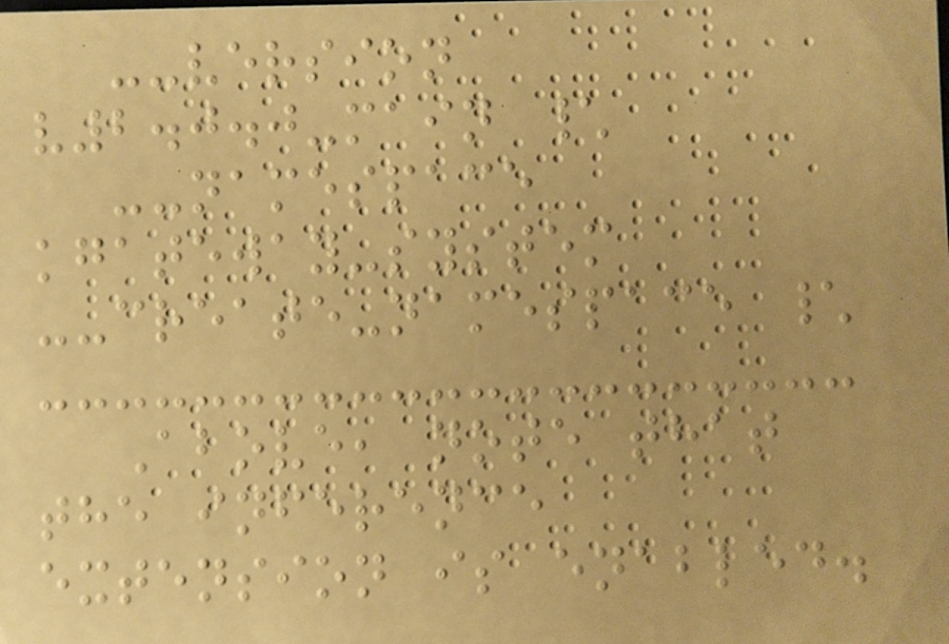--version
v2.0.0-main \
--namespace
kgateway-system
--create-namespace \
Above, note that
the inference
extension is enabled.
